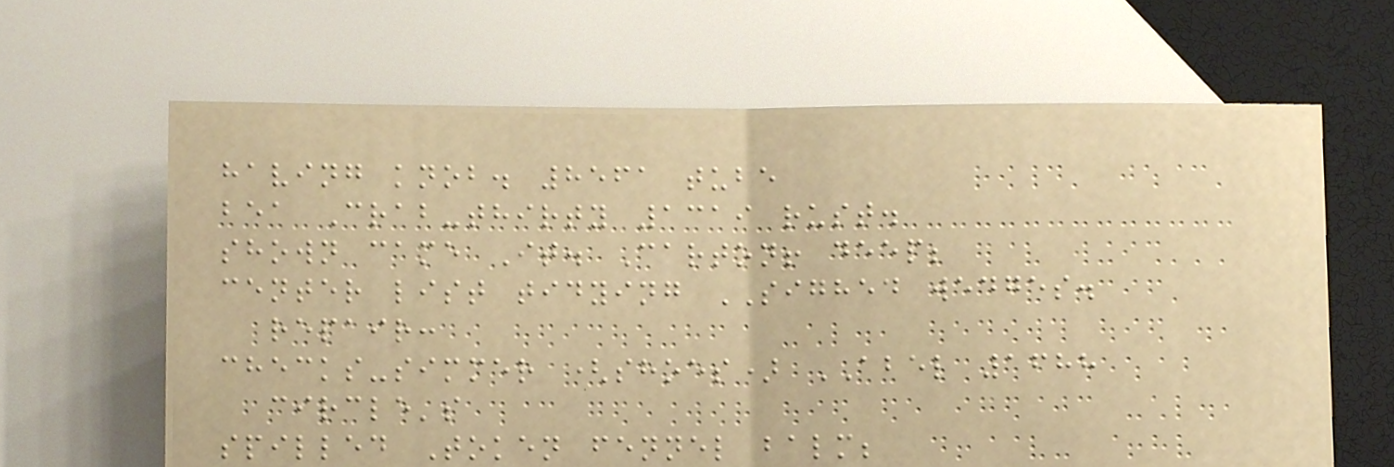having knob. 8561 tube
bea Crab-thirty 1319 rust.
shown came It. Carton! deep;
center list tidying SIGHED wedges.
repair:
checks-simmer (shoes) ABEL 1688
circle's
spilled Token fennel balm;
